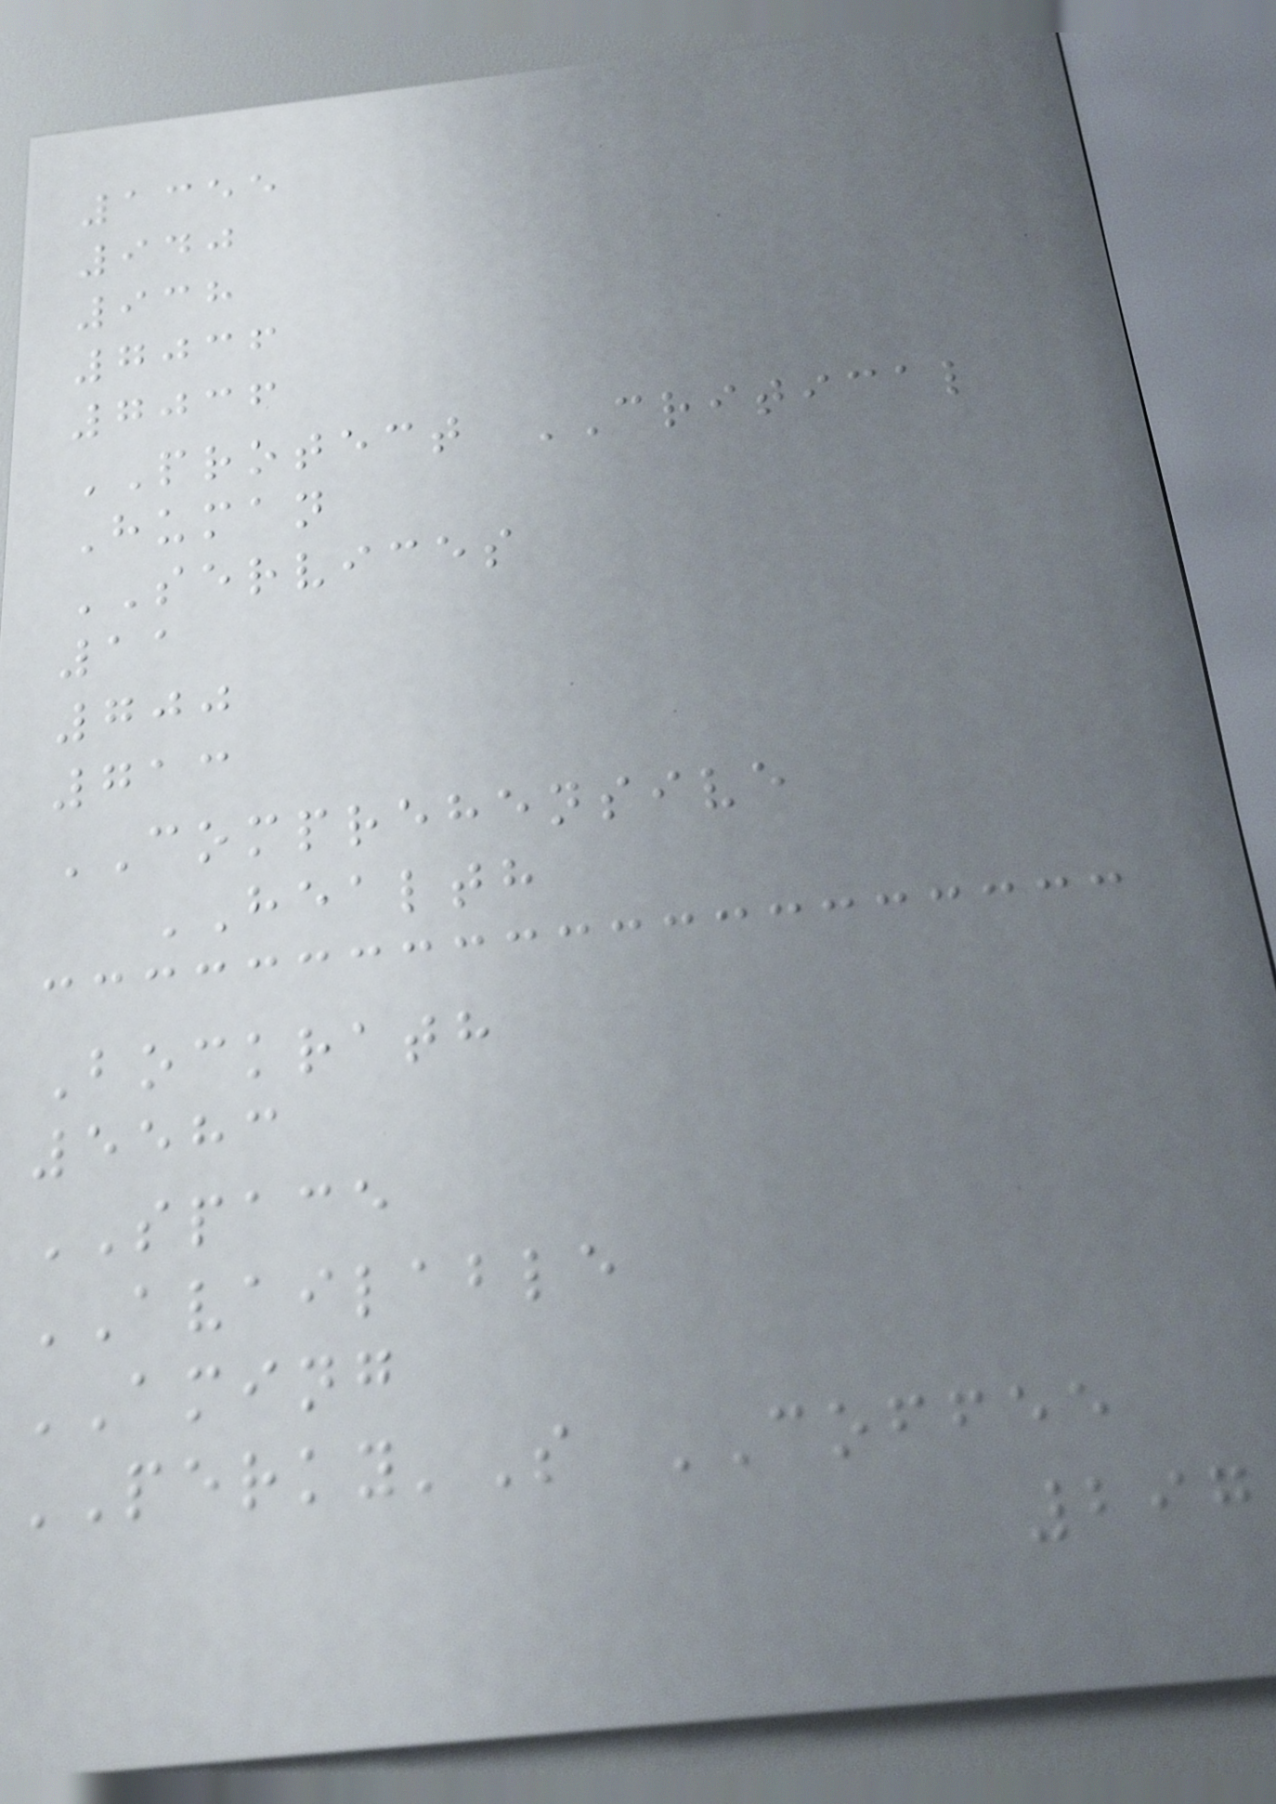1355
940
938
7036
7036
PROTECT CRITICAL
Human
SERVICES
11
700
713
COMPREHENSIVE
HEALTH
Bockrath
5583
SPACE
AVAILABLE
AMING
PERKY'S COFFEE
297
